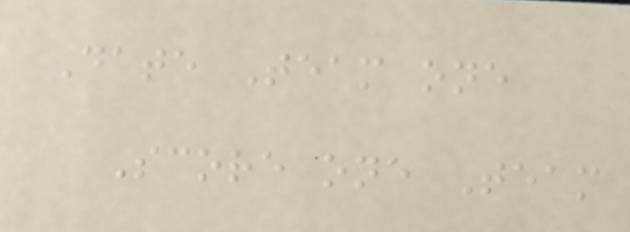Date Team one
Score one Team
